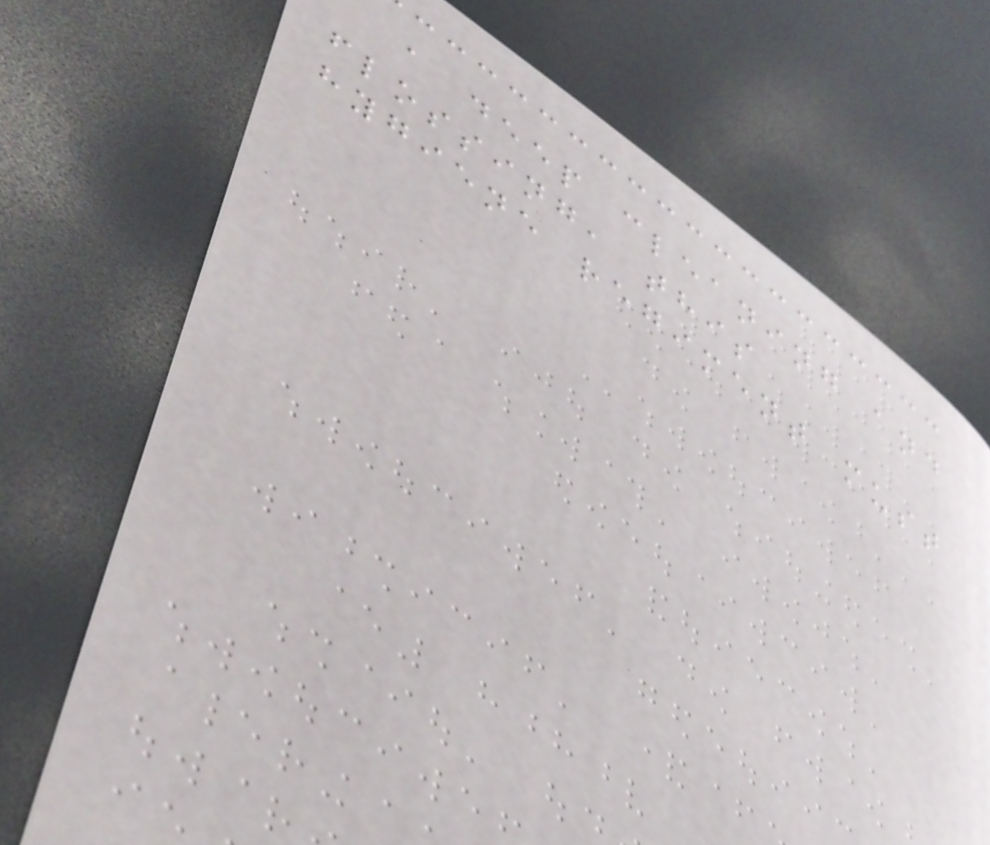a deep cleaning and
flossing, this
hygiene regiment must
